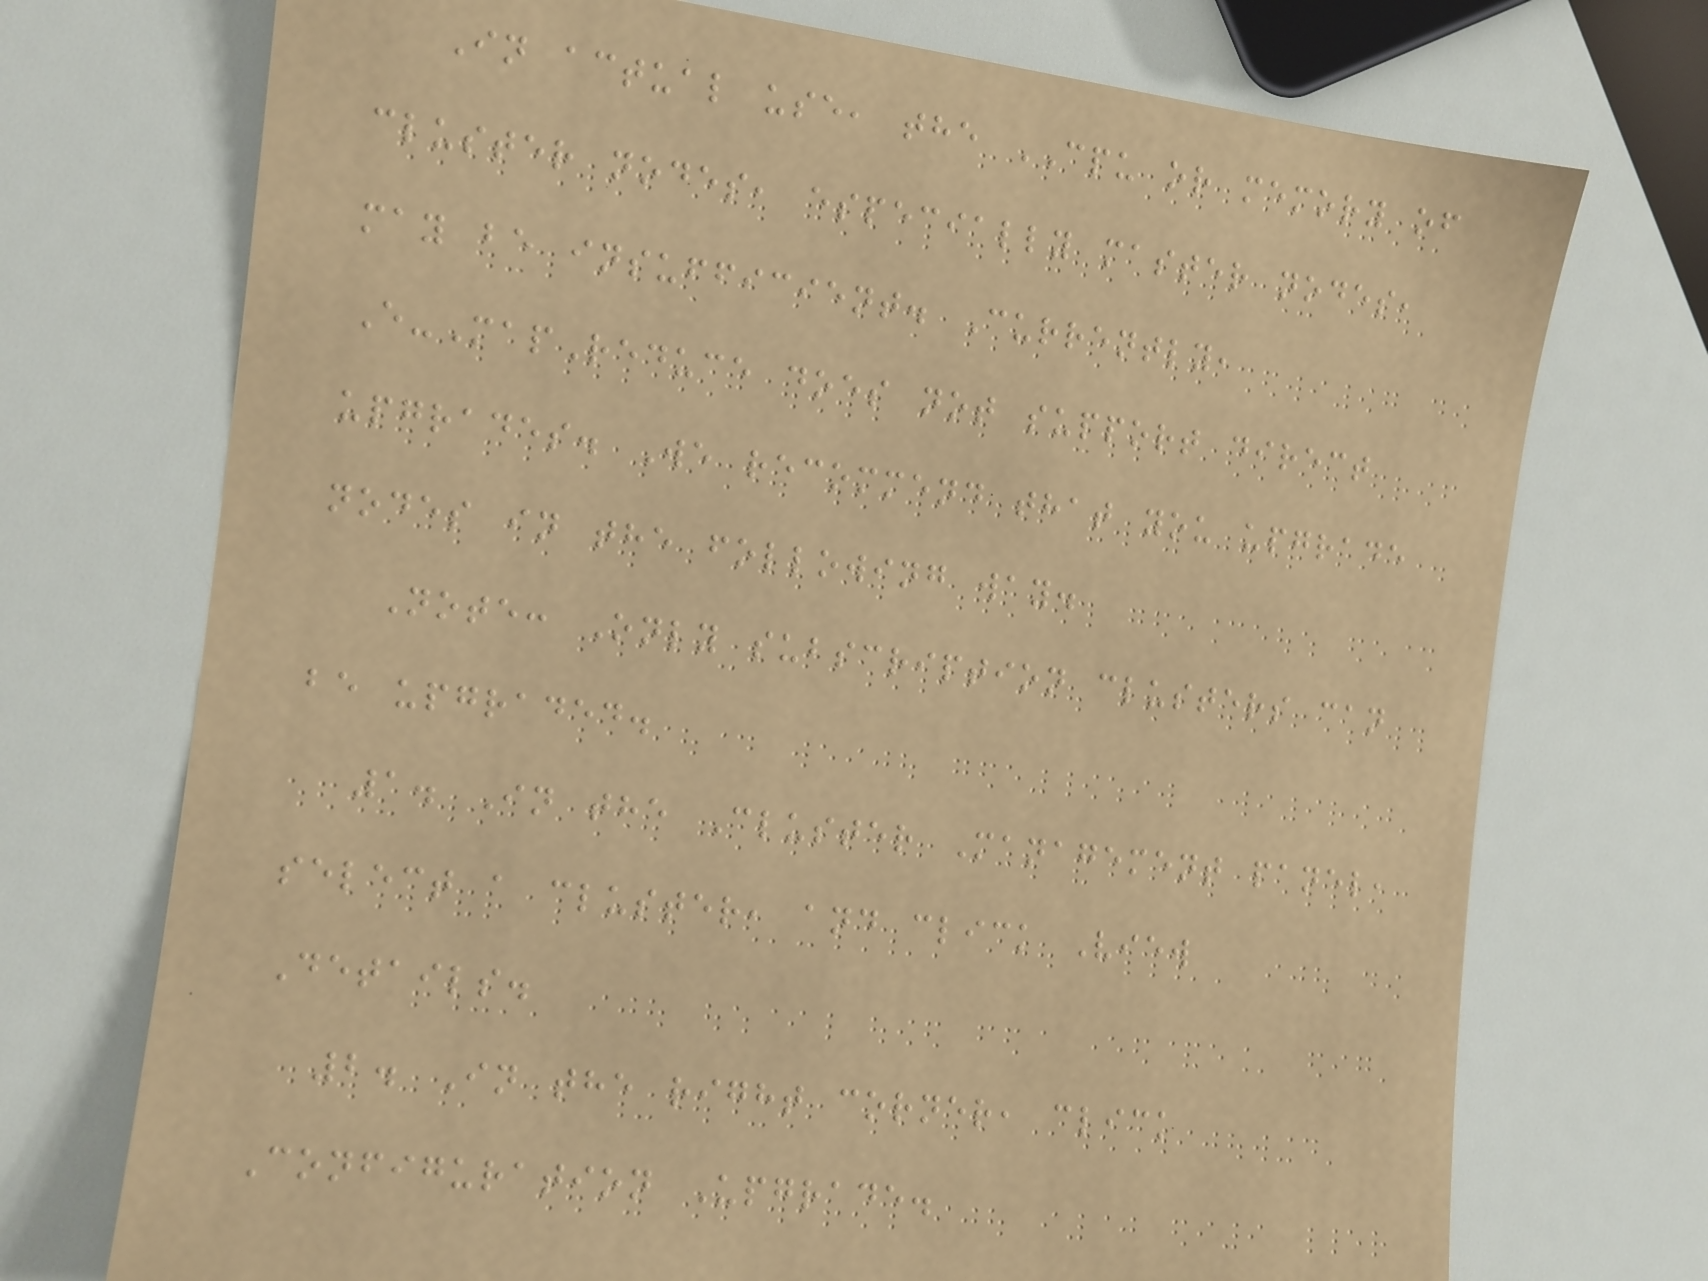In actual use, the CPU or memory of
cluster nodes, especially master nodes,
may be insufficient. Currently,
E-MapReduce does not support direct
upgrades. We recommend that you upgrade
nodes in the following way.
Note: Only subscription clusters can
be upgraded.
1. In the Cluster Management panel,
select a cluster, and click View
Details.
2. In the right corner, click
Configuration Upgrade.
